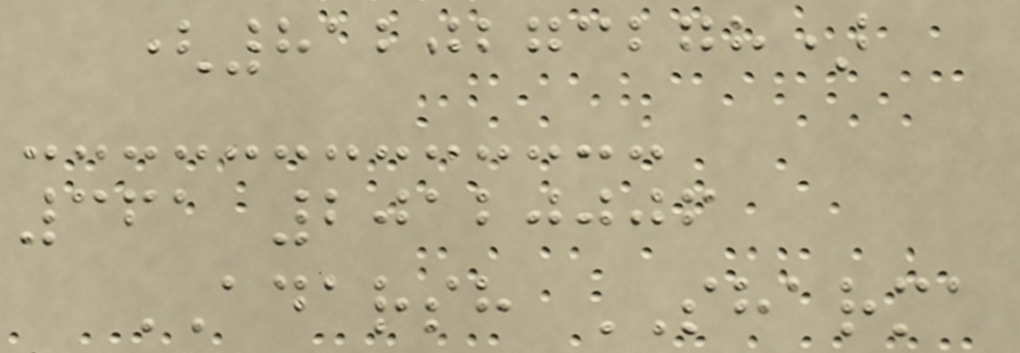(8120273278)
361 20120006
ADARSH SHARMA
